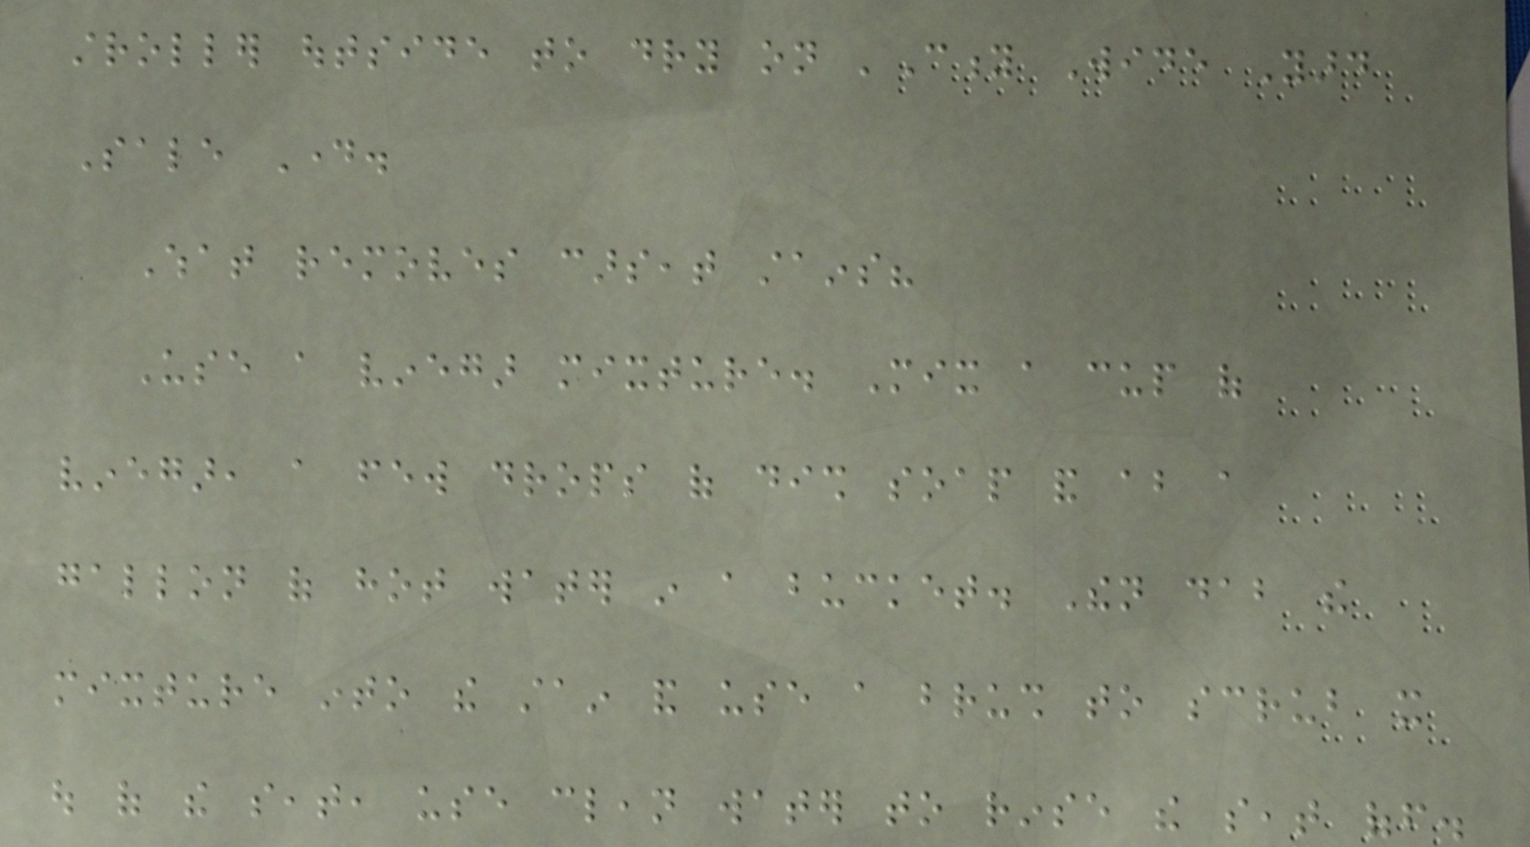stroller outside to dry on 'City Wide Yard
Sale Day.
What removes carseat stains?
Use a vinegar mixture. Mix a cup of
vinegar, a few drops of dish soap and about a
gallon of hot water in a bucket. Then dab the
mixture into the stain and use a brush to scrub it
out of the seat, use clean water to rinse the seat off.
